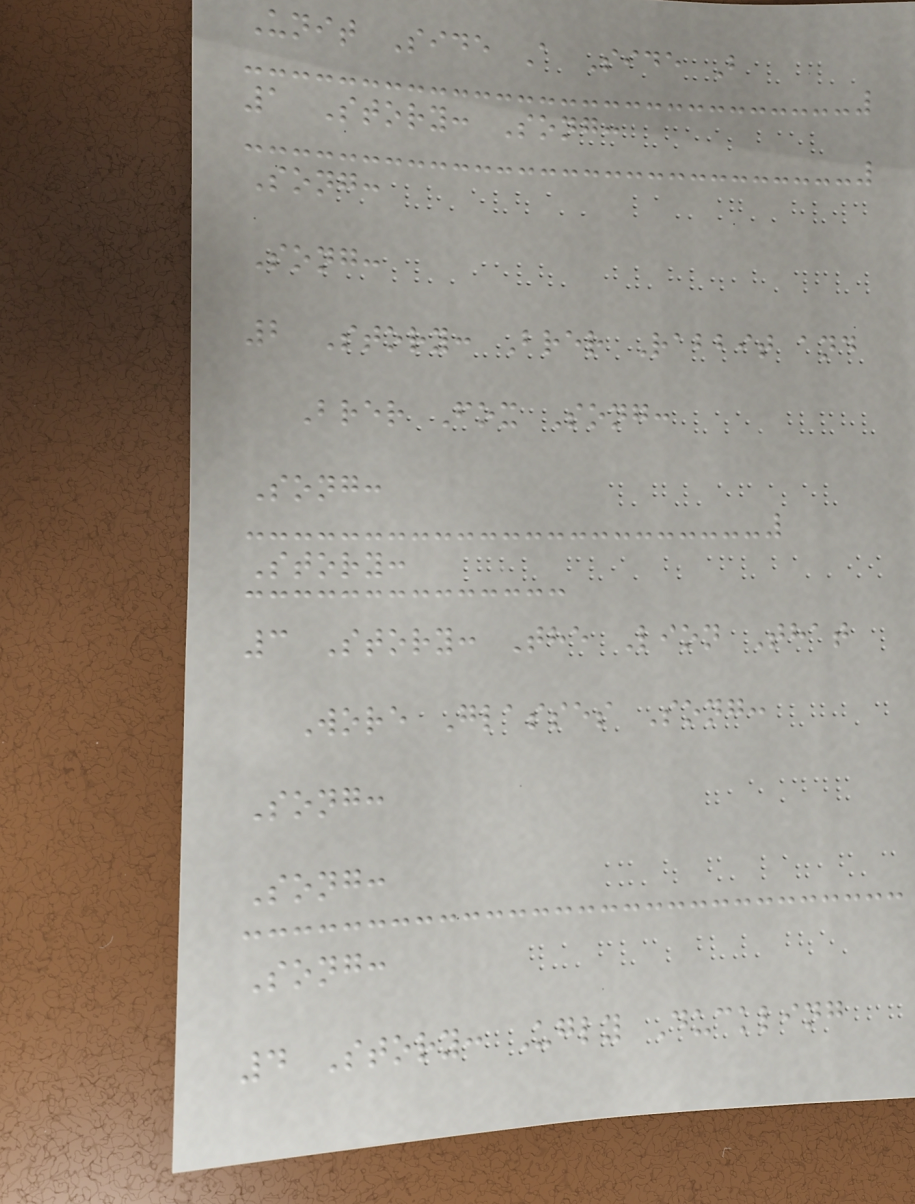Unit Side A Side B
1 Story: Song:
Song:
Song:
2 Story: Brer Rabbit and
Brer Fox Song:
Song:
Story:
3 Story: The Lion That
Wore Glasses Song:
Song:
Song:
Song:
4 Story: Ugly Duckling
